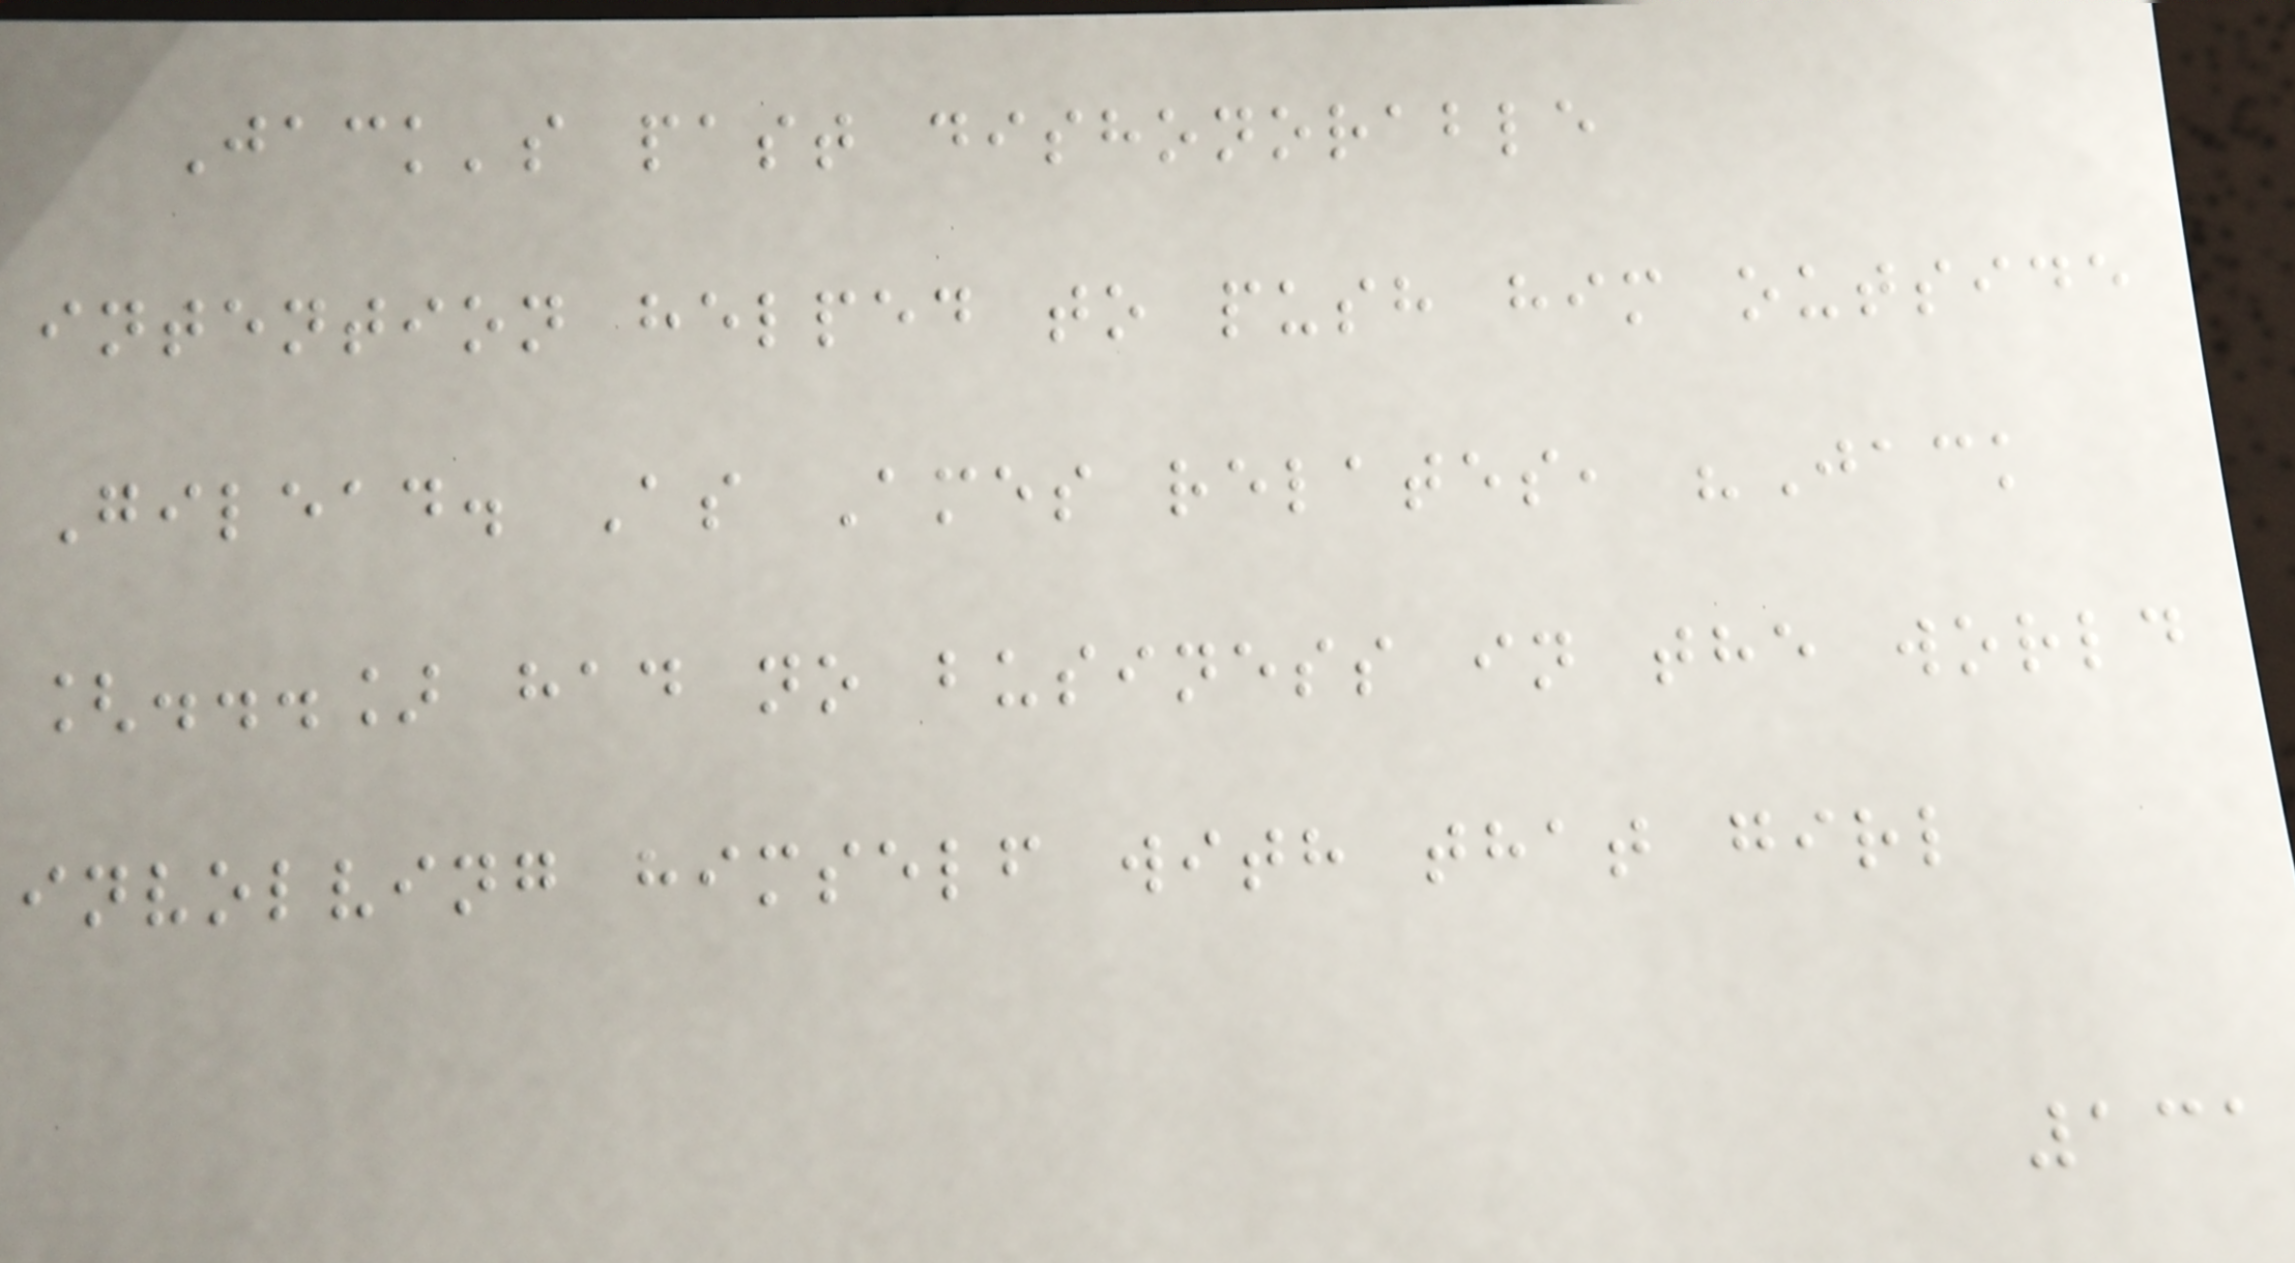Jack's past dishonorable
intention helped to push him outside
Gilead. As Ames relates, "Jack
[...] had no business in the world
involving himself with that girl
131
